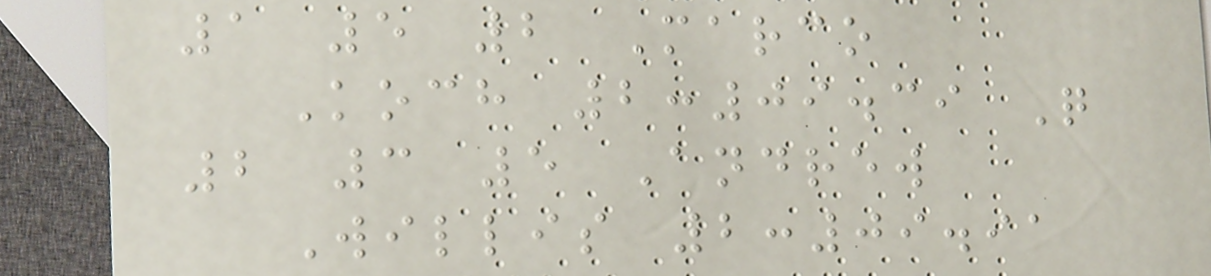1 5 2 Marco
Koch 2:09.39 Q
2 3 5 Andrew
Willis 2:09.91
